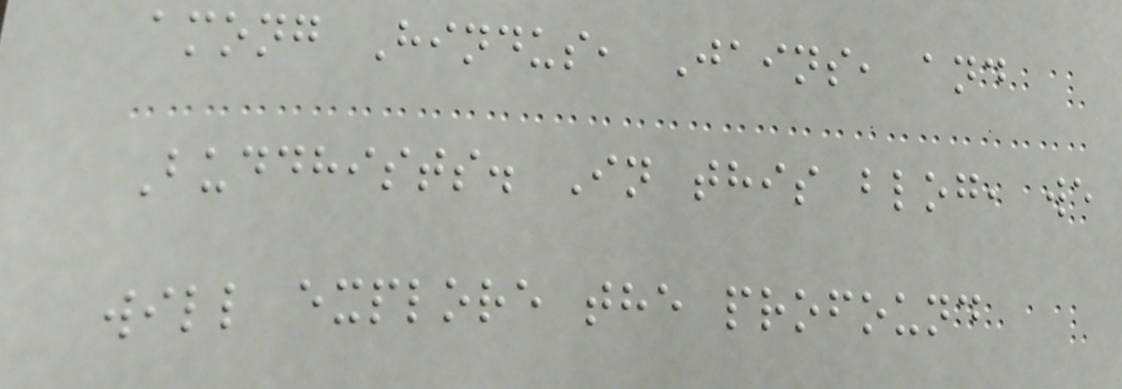among Hindus, Jains, and
Buddhists. In this blog, we
will explore the profound
